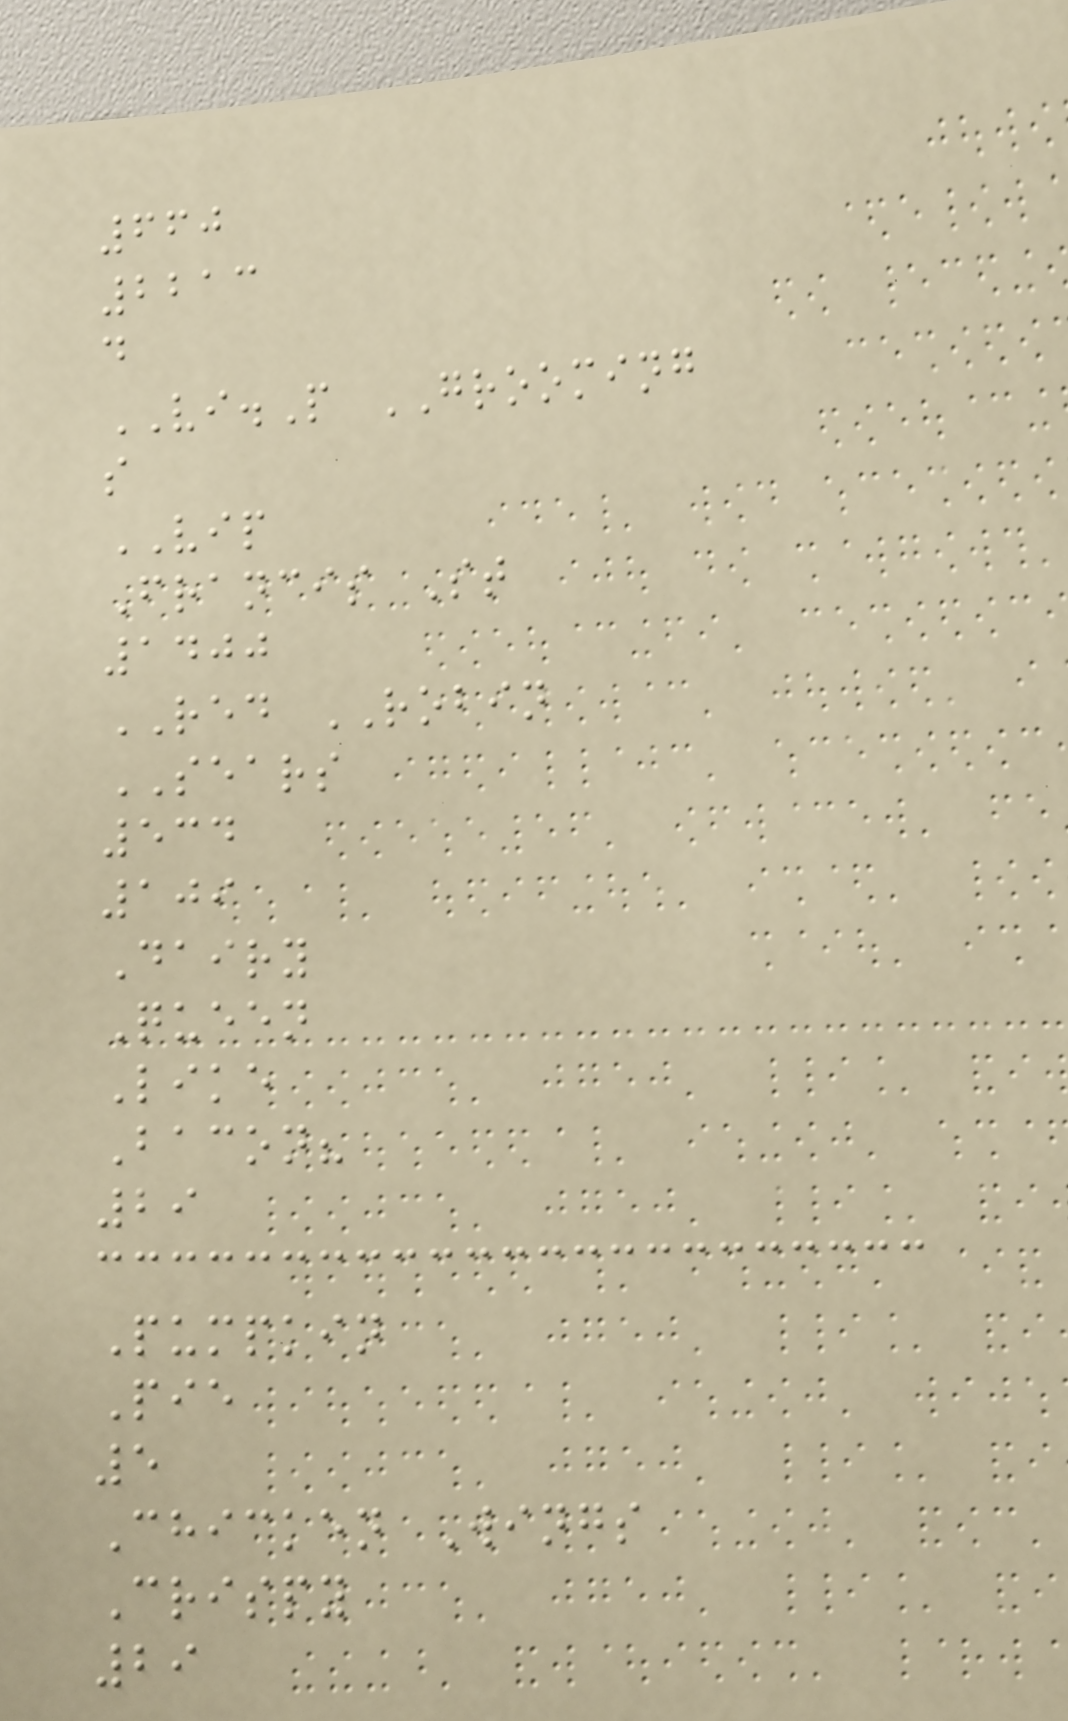660
2213
d
VI.P GROOMING
s
VIP
Francis St
1400
RED ROBIN
SEARS
534
109
Dairy
Queen
Like
Bacon?
29
Pumpkin
Pie
5
Chicken Wings
Crispy
29
